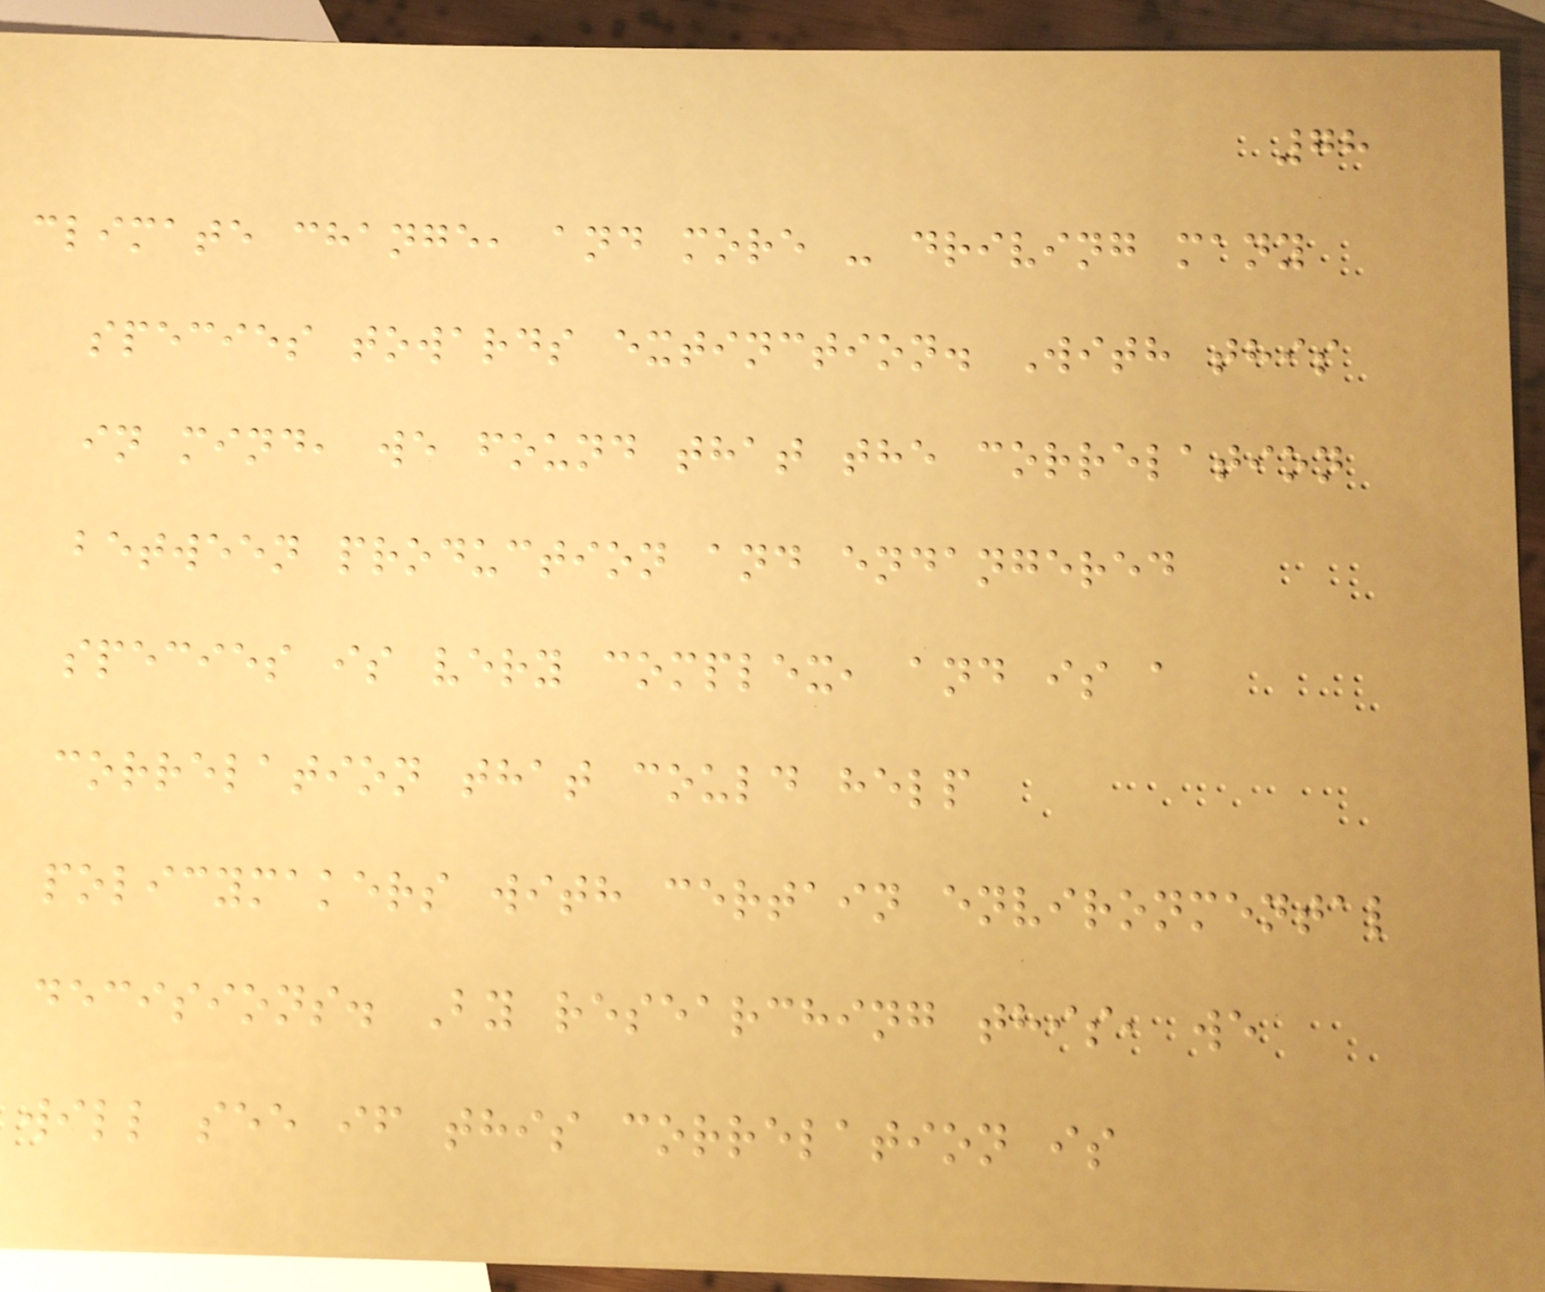78
climate change, and more - driving many
species towards extinction. With this
in mind, we found that the correlation
between production and endangered
species is very complex, and is a
correlation that could help
policymakers with certain environmental
decisions. By researching this, we
will see if this correlation is
